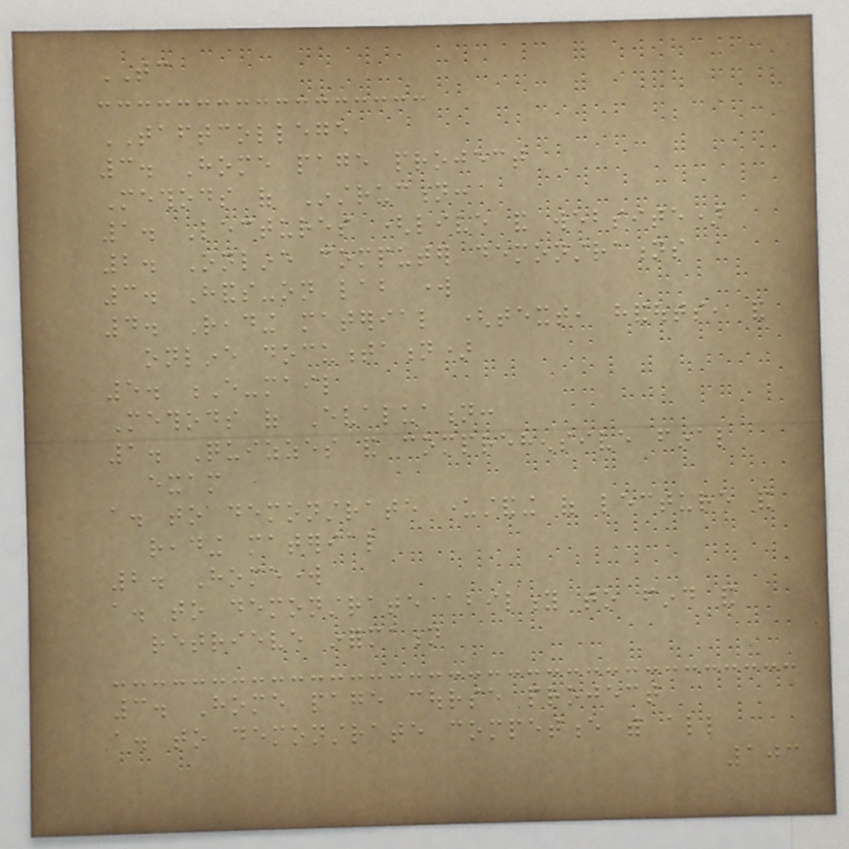TC
TAFTCOLLEGE
3. Home page project
Methods of Instruction:
1. Lectures (live and website)
2. Online computer demonstrations
3. Hands-on lab work
4. Reading material (text, handouts, and
online documentation)
5. E-mail
Methods of Evaluation:
1. Quizzes and comprehensive final
exam
a. to demonstrate understanding of lecture and
reading material
2. Homework
a. to demonstrate ability to find and
retrieve information
3. Home page course project
a. to demonstrate competence with all
103
